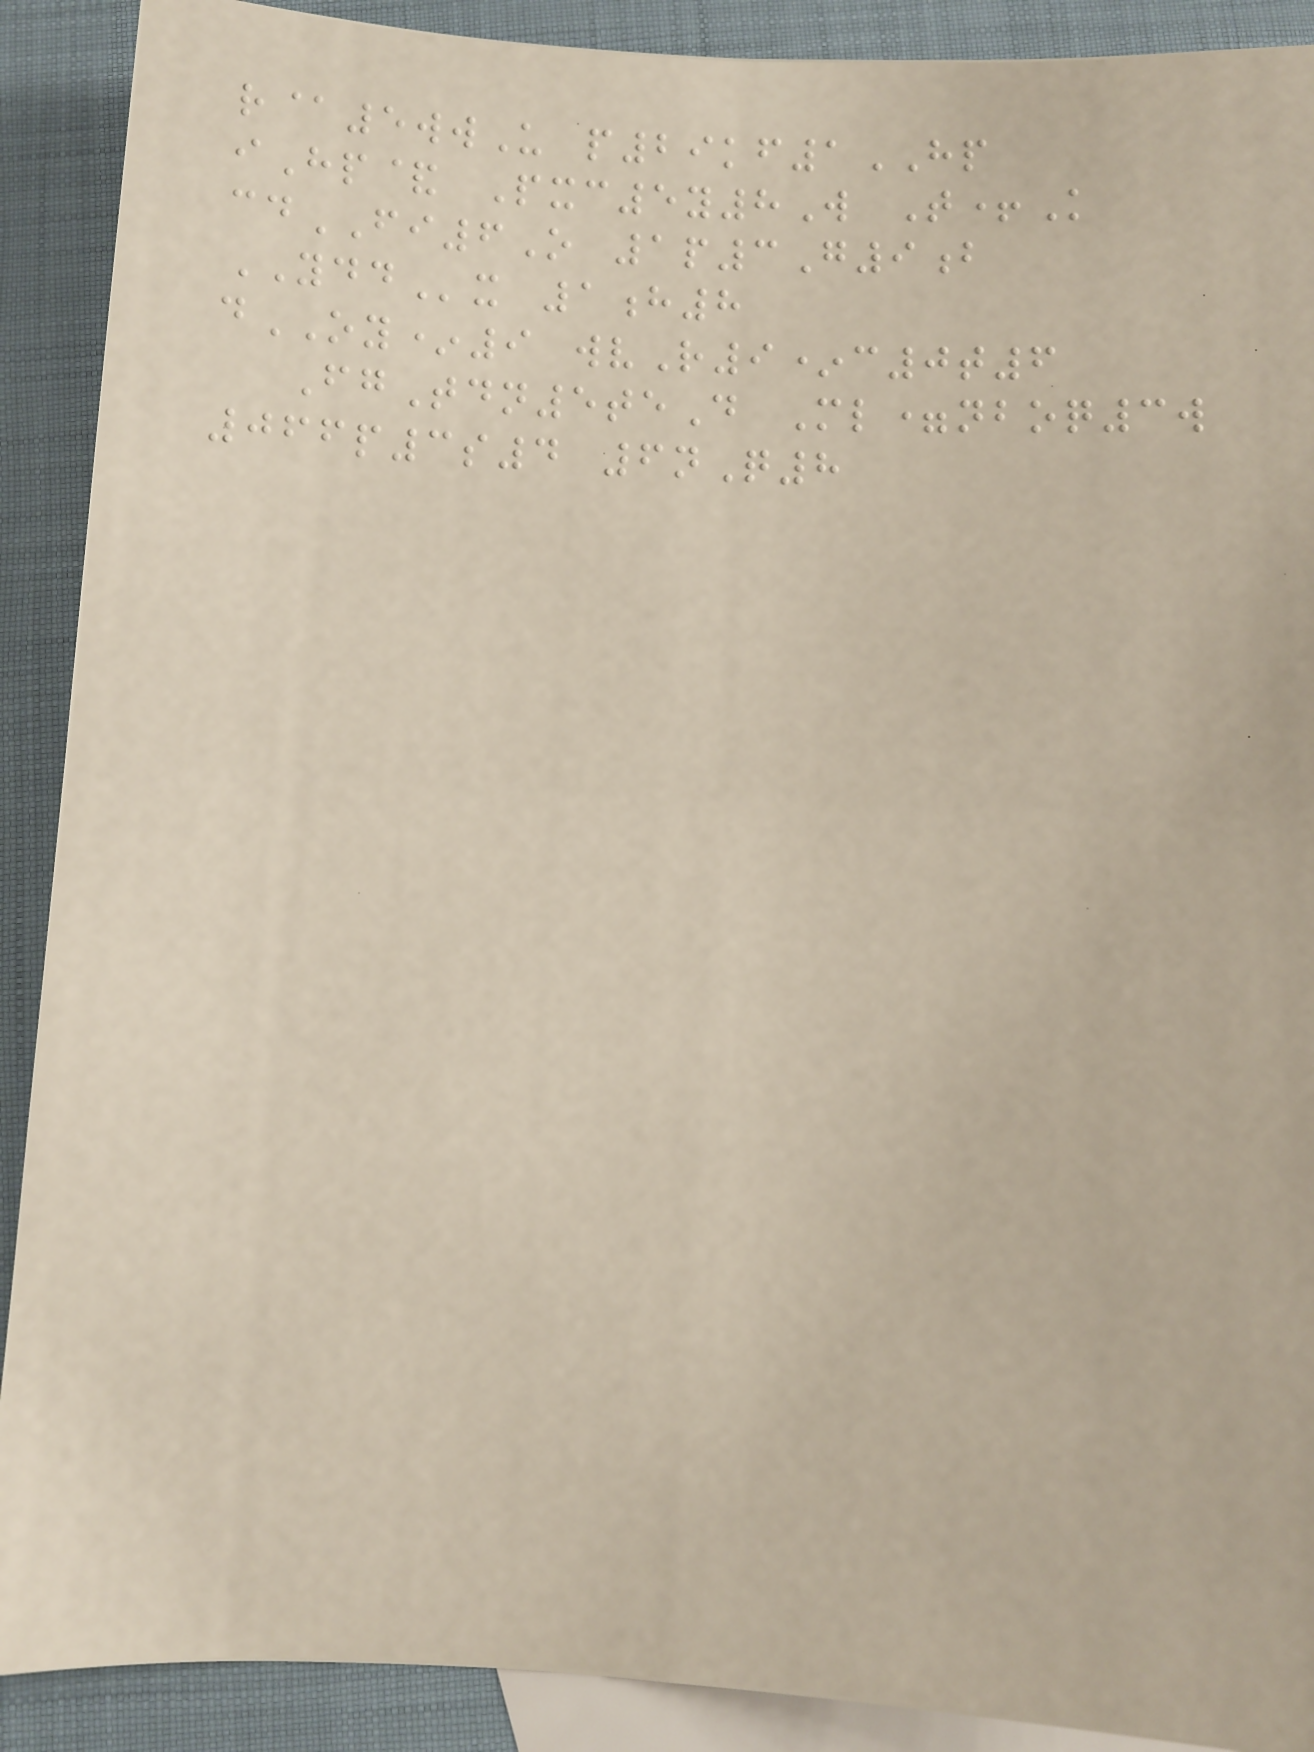r@5wwU p29kf1HP
iHp& Pxc5y8W T+K
cdFI6O 1p3G9b
YDDx 1h8
dOY*9 wvR9*c0t6
FgTdn5teD Ml=nboq3w
066p3s4 6nQ8
